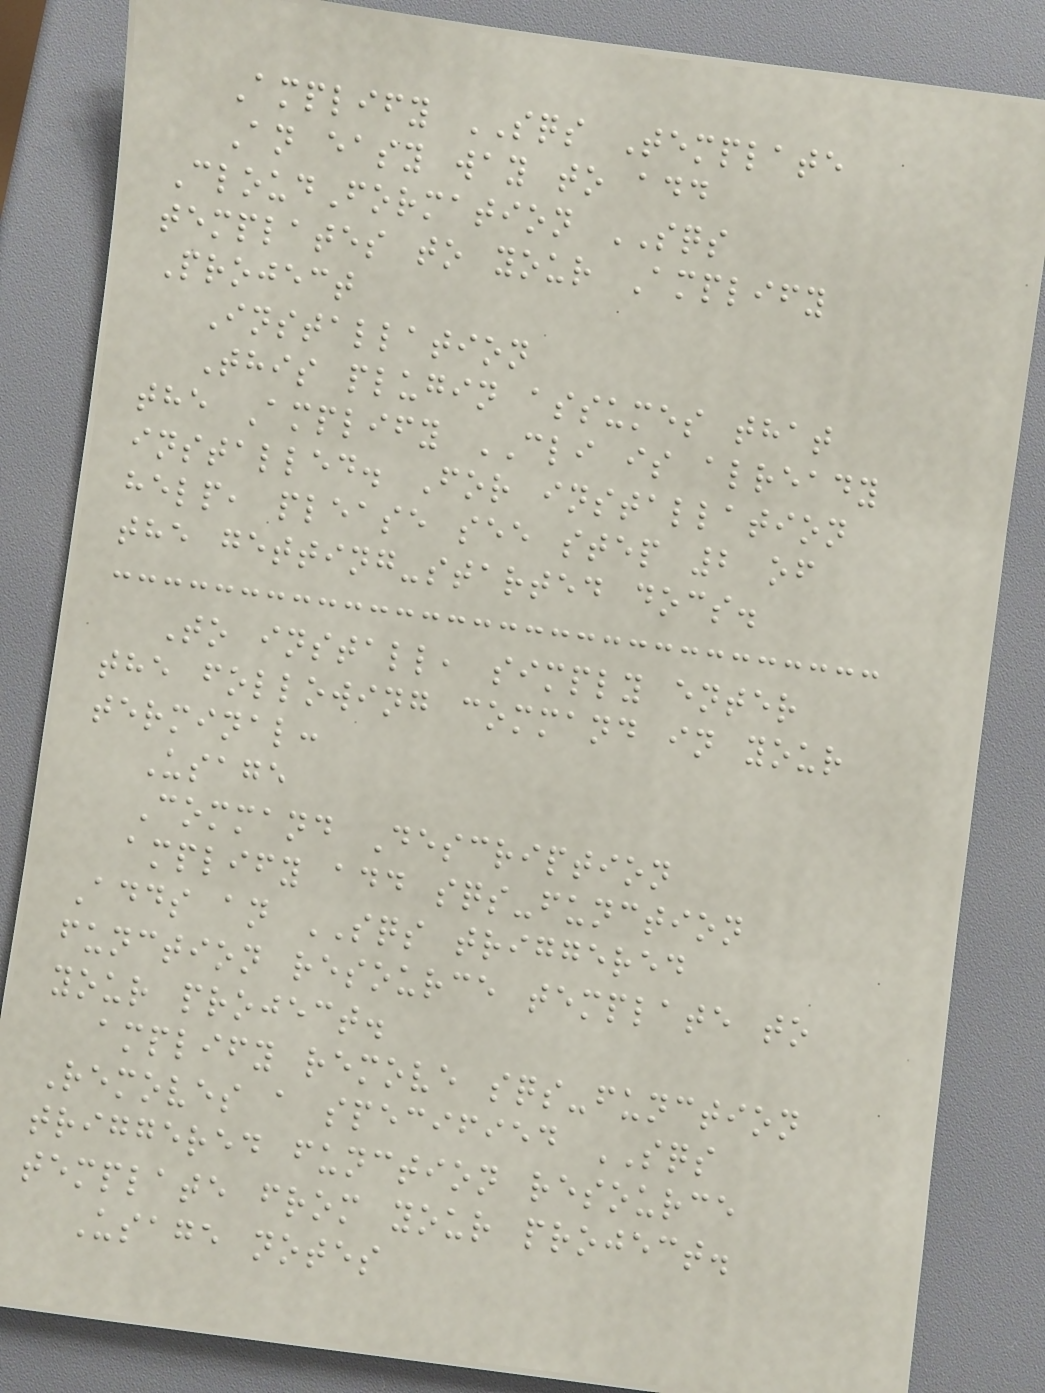Amplify SQS Template
An easy way to add
CloudFormation SQS
templates to your Amplify
Project
Installation
This plugin assumes that
the Amplify CLI is already
installed. For installation
help, please see step 2 of
the getting-started docs.
To install, simply enter
the following command in your
terminal:
Usage
Command Description
amplify add sqs-function
Adds an SQS triggered
function resource template to
your project.
amplify remove sqs-function
Removes a specified SQS
triggered function resource
template from your project.
Usage notes
